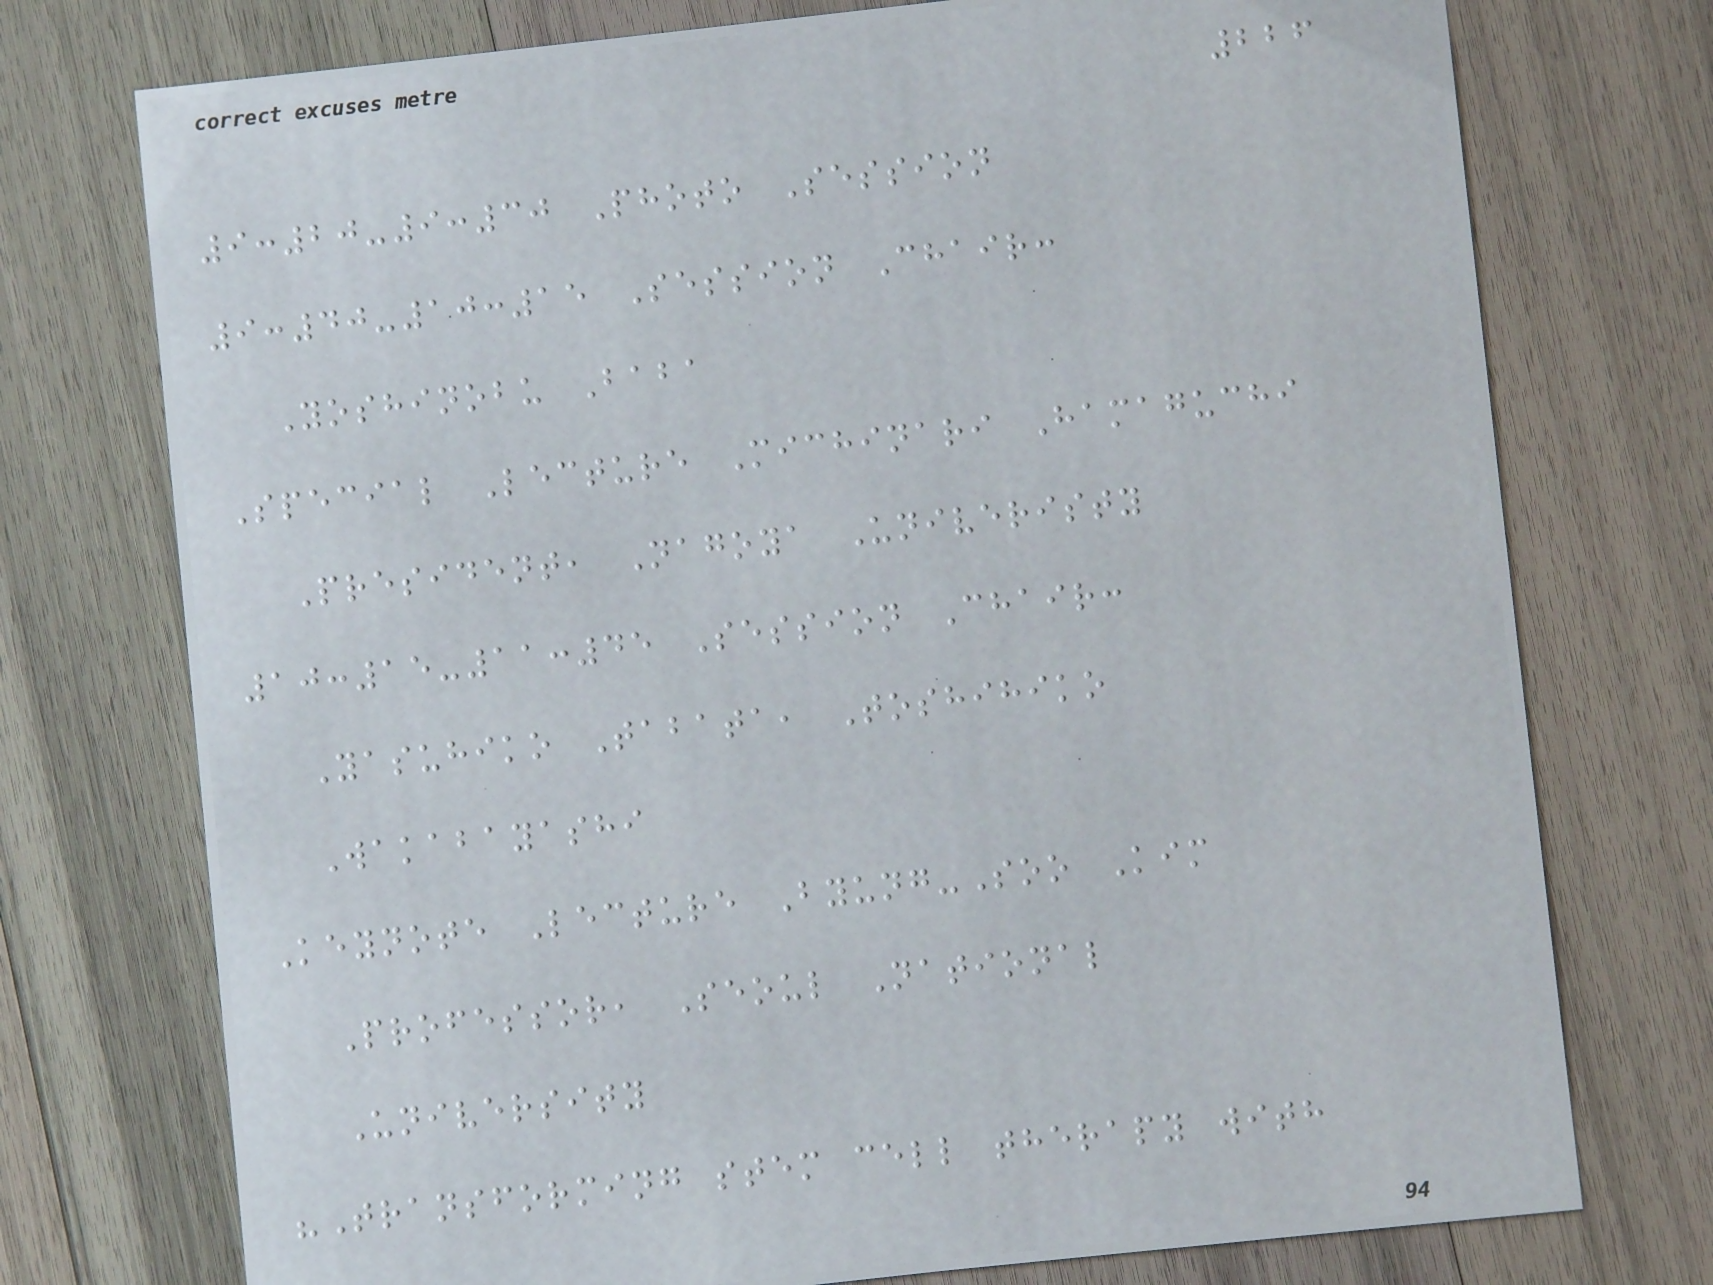226
9:20-9:30 Photo Session
9:40-10:15 Session Chair:
Yoshinobu Baba
Special Lecture Michinari Hamaguchi
President, Nagoya Univeristy
10:15-11:45 Session Chair:
Yasuhiko Tabata, Toshihiko
Wakabayashi
Keynote Lecture Byung-Soo Kim
Professor, Seoul National
University
"Transforming stem cell therapy with
